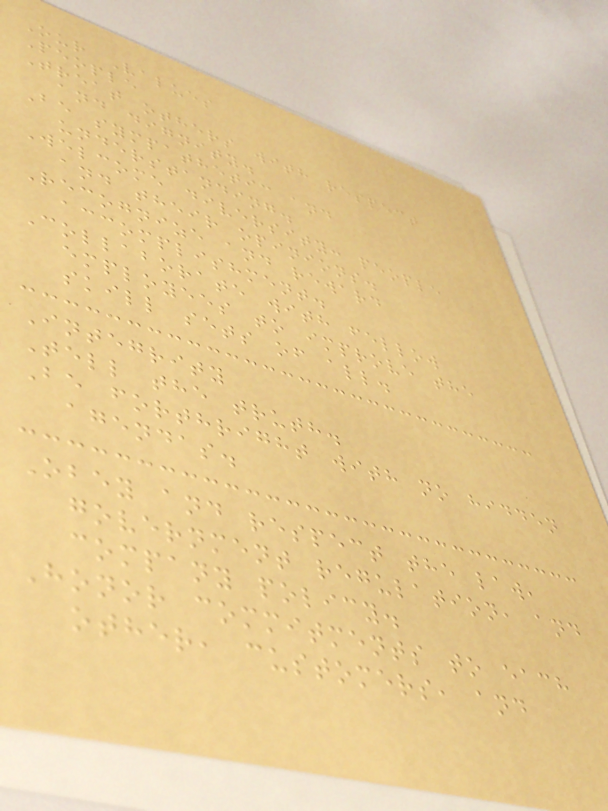Our Values
People
Treat others with respect
and dignity.
Be sympathetic and
understanding.
Welcome diversity: people
and their opinions.
Recognize and reward
accomplishment.
Collaborate with fellow
employees to improve the
skill sets of all.
Integrity
Tell the truth.
Be forthright with no hidden
agendas.
Obey and respect the law,
government regulation, and
company policy.
Honor commitments to each
other, customers, and
